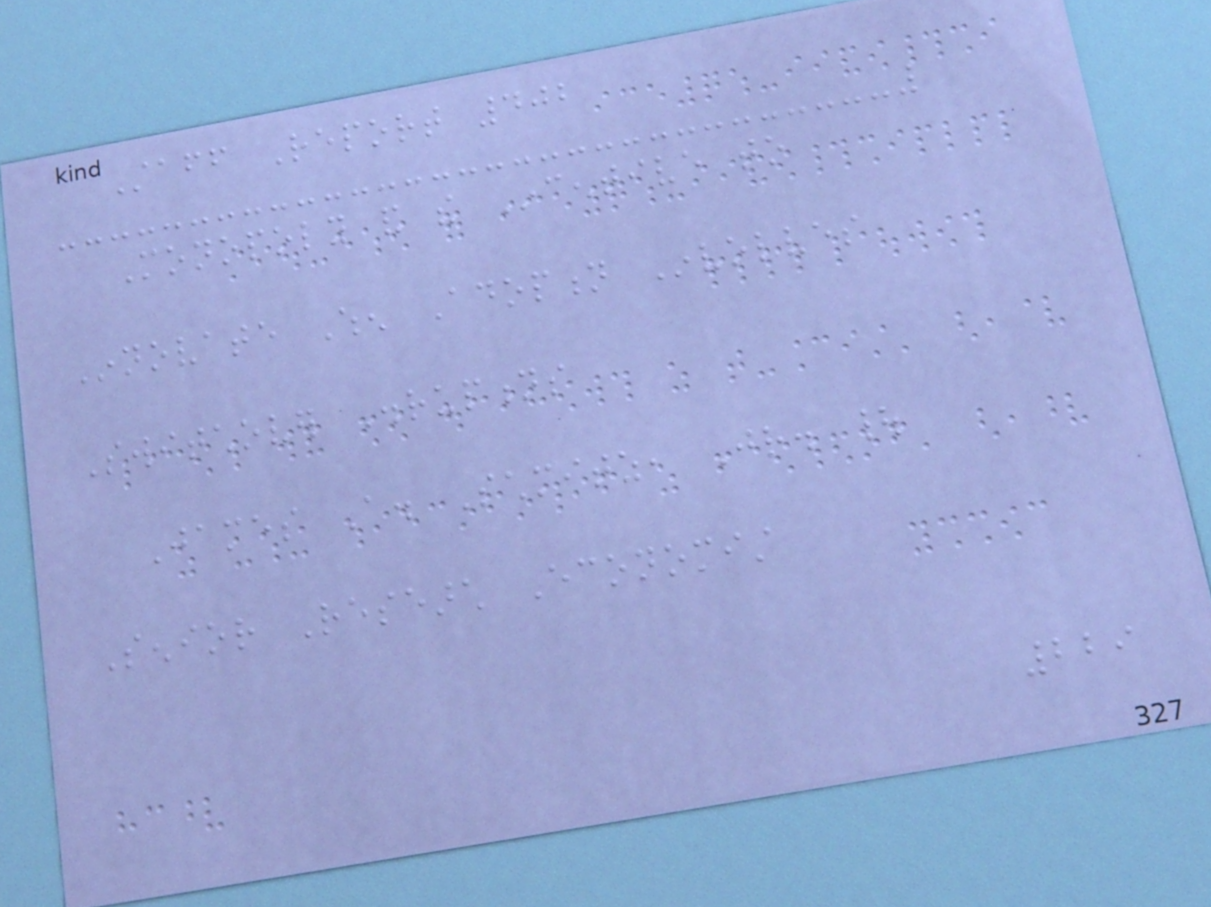Staff Report 402
Monopoly and the Incentive to
Innovate When Adoption Involves
Switchover Disruptions
James A. Schmitz, Jr. |
Senior Research Economist
229
